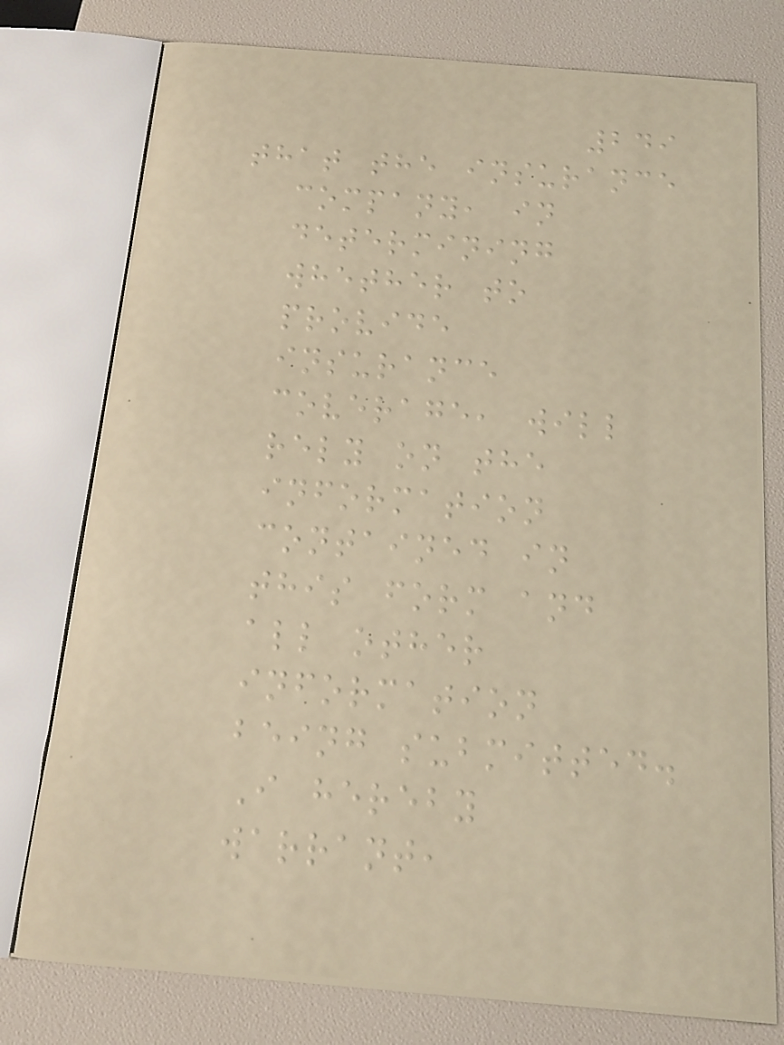249
that the insurance
company, in
determining
whether to
provide
insurance
coverage, will
rely on the
information
contained in
this form and
all other
information
being submitted.
I hereby
warrant,
